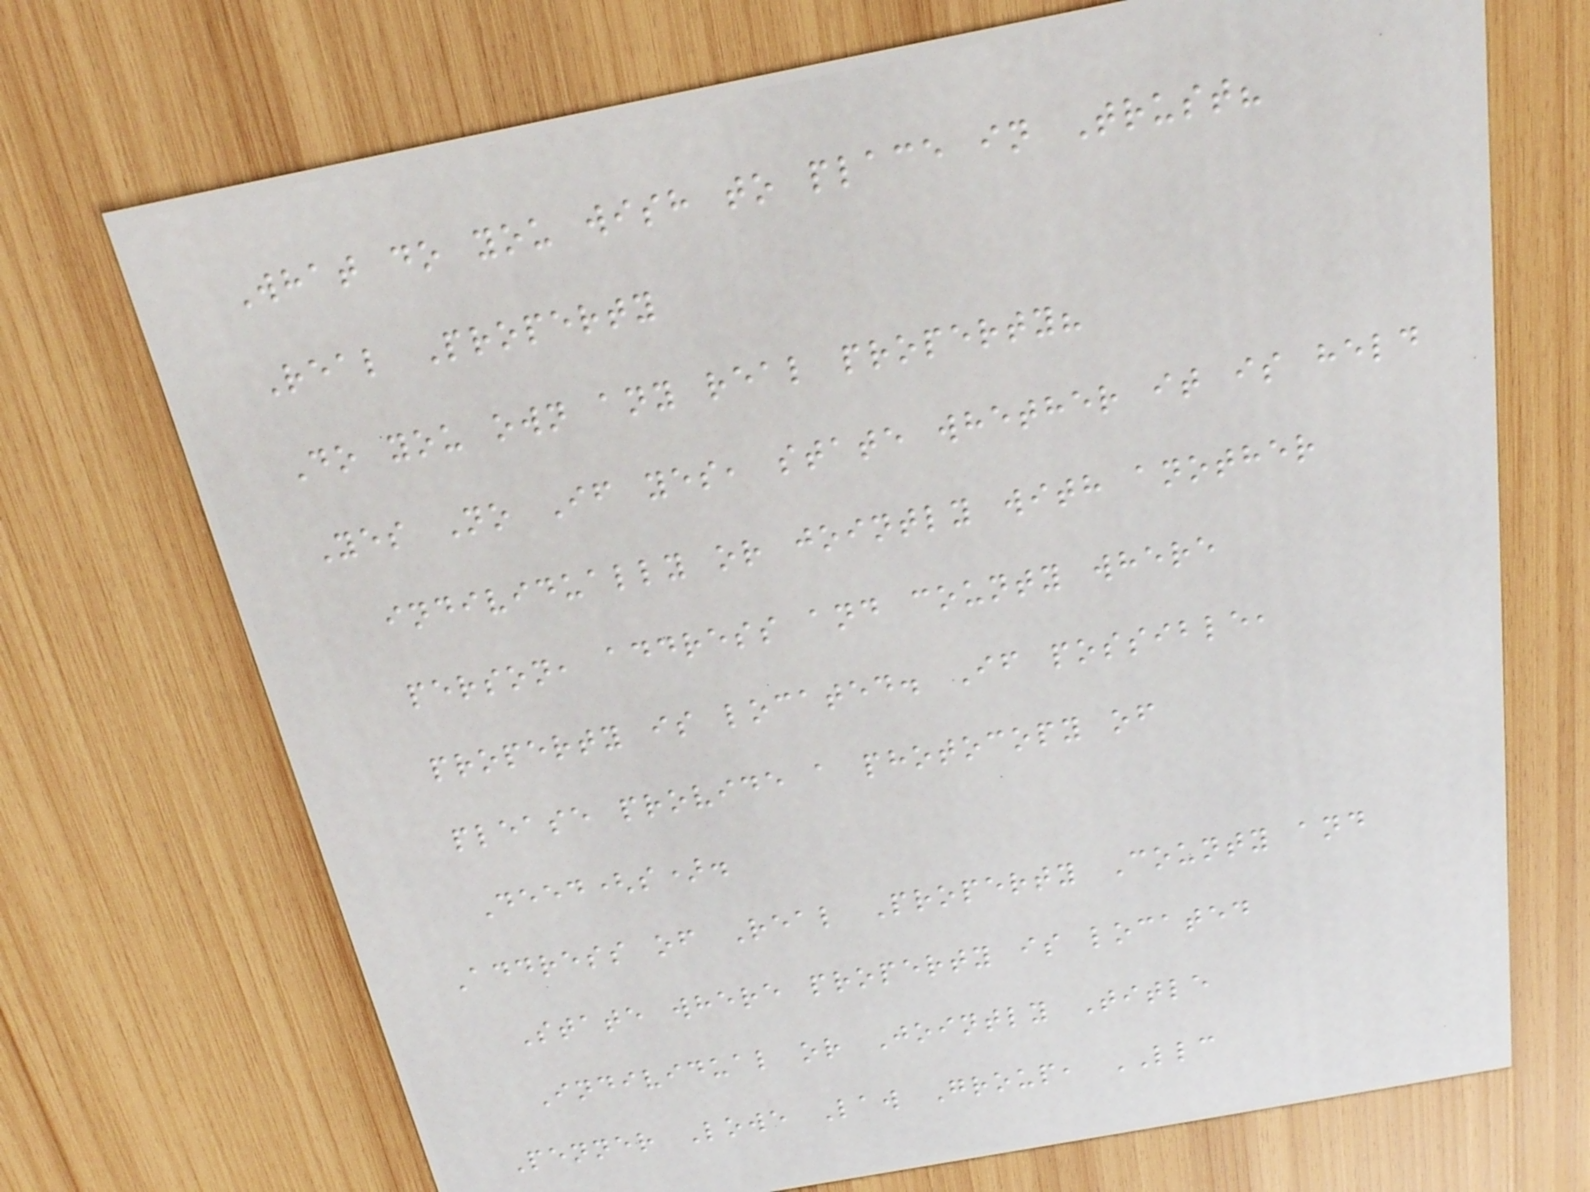What do you wish to place in Trust?
Real Property
Do you own any real property?
Yes No If yes, state whether it is held
individually or jointly with another
person, address and county where
property is located. If possible,
please provide a photocopy of
Deed(s).
Address of Real Property County and
State where property is located
Individual or Jointly Title
Penner Lowe Law Group, LLC
